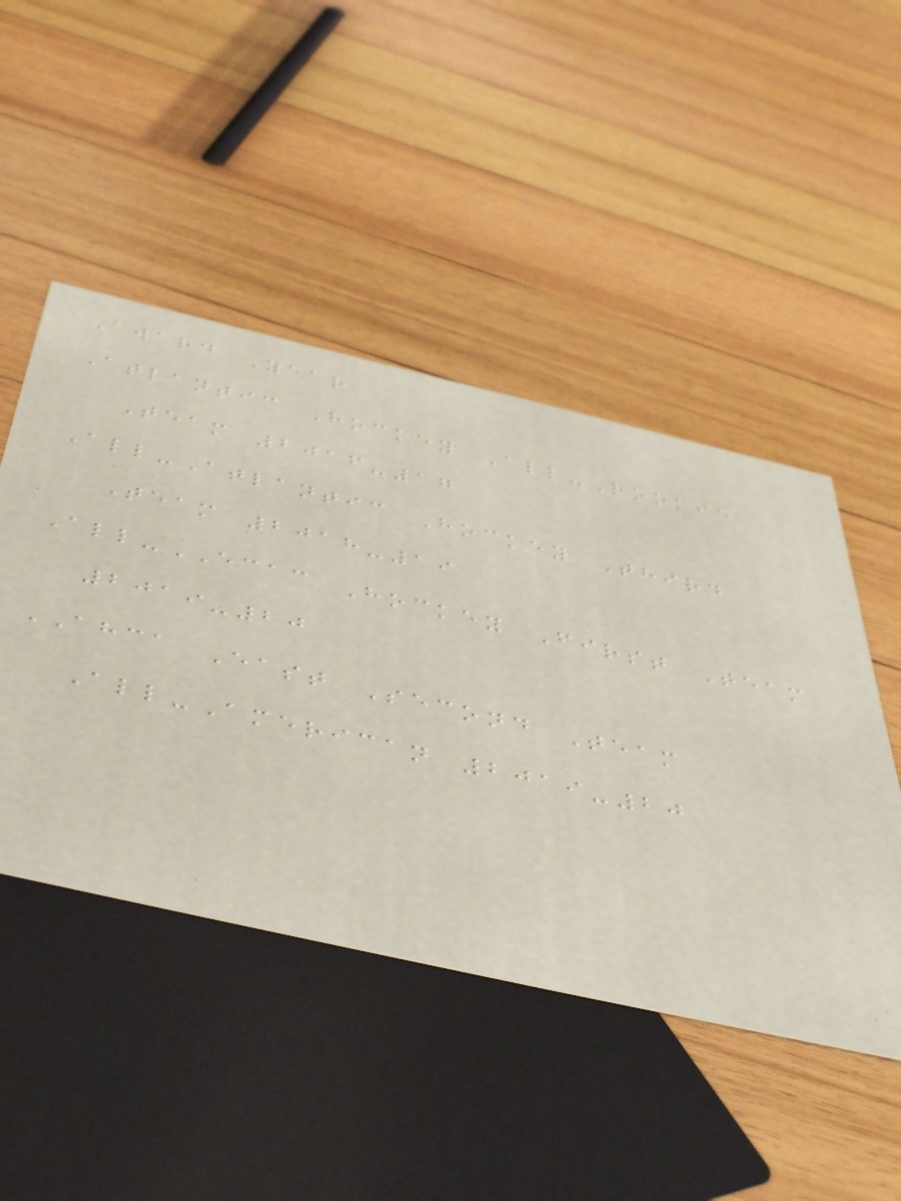Award Year
Atlantic Hockey All-Rookie
Team 2016-17
All-Atlantic Hockey Third
Team 2018-19
All-ECAC Hockey First Team
2019-20
AHCA East Second Team
All-American 2019-20
